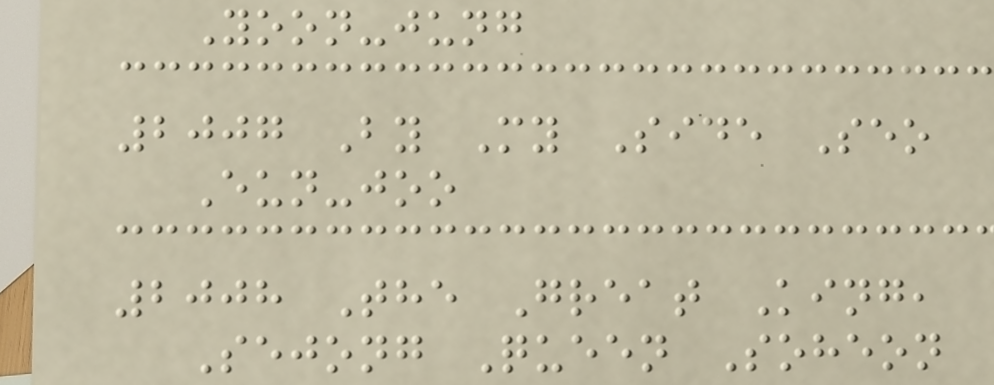Yoon-jung
2007 By My Side Seo
Eun-joo
2008 The Great King,
Sejong Queen Soheon
